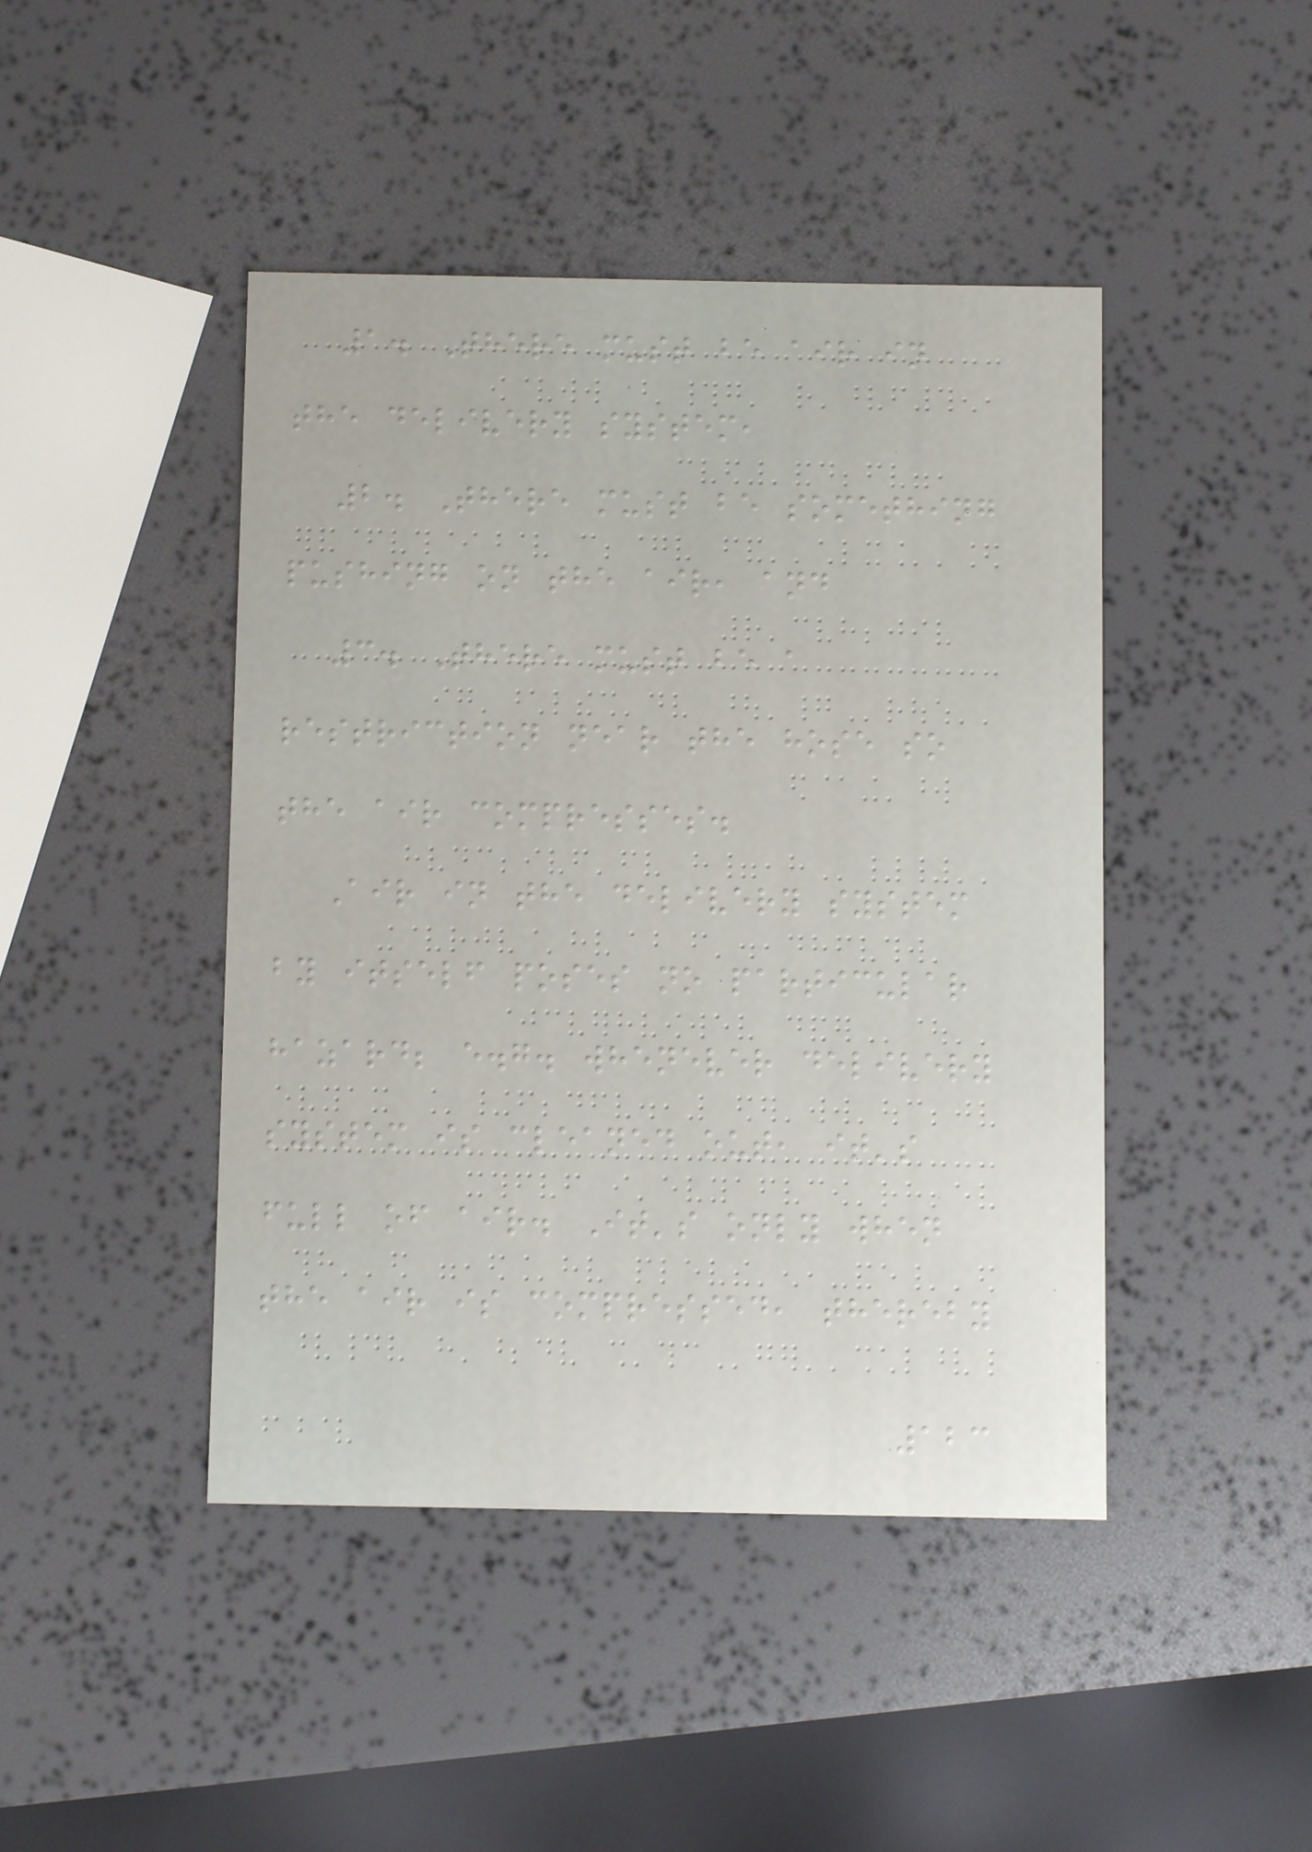1. There must be air in
the delivery system,
2. There must be something
pushing on the air, and
3. There must be a
restriction near the hose so
the air compresses.
Air in the delivery system
by itself poses no particular
hazard; e.g. whenever delivery
system is cleaned out, it's
full of air. It's only when
the air is compressed, thereby
123
